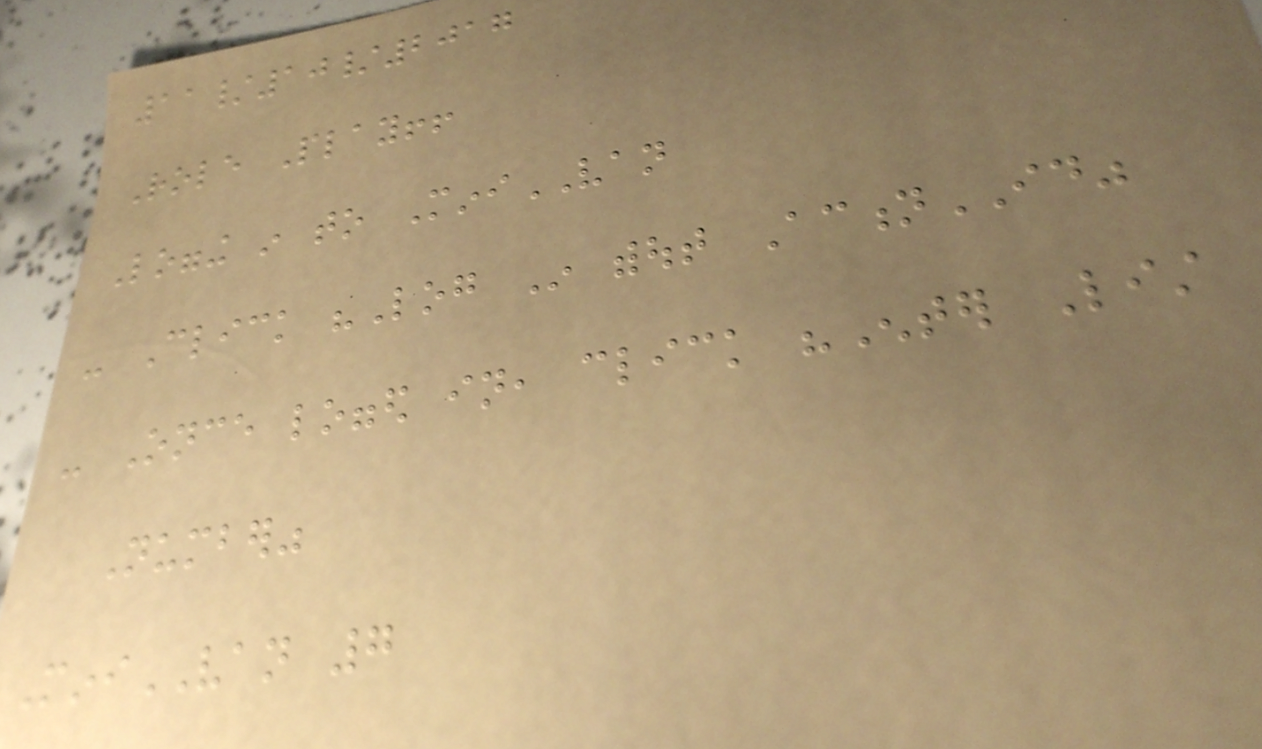11/10/2017
Role Play!!
Logging in to MiniVAN
- Click "Log In without ActionID"
- Once logged in, click "Enter List
Number"
MiniVAN 7
